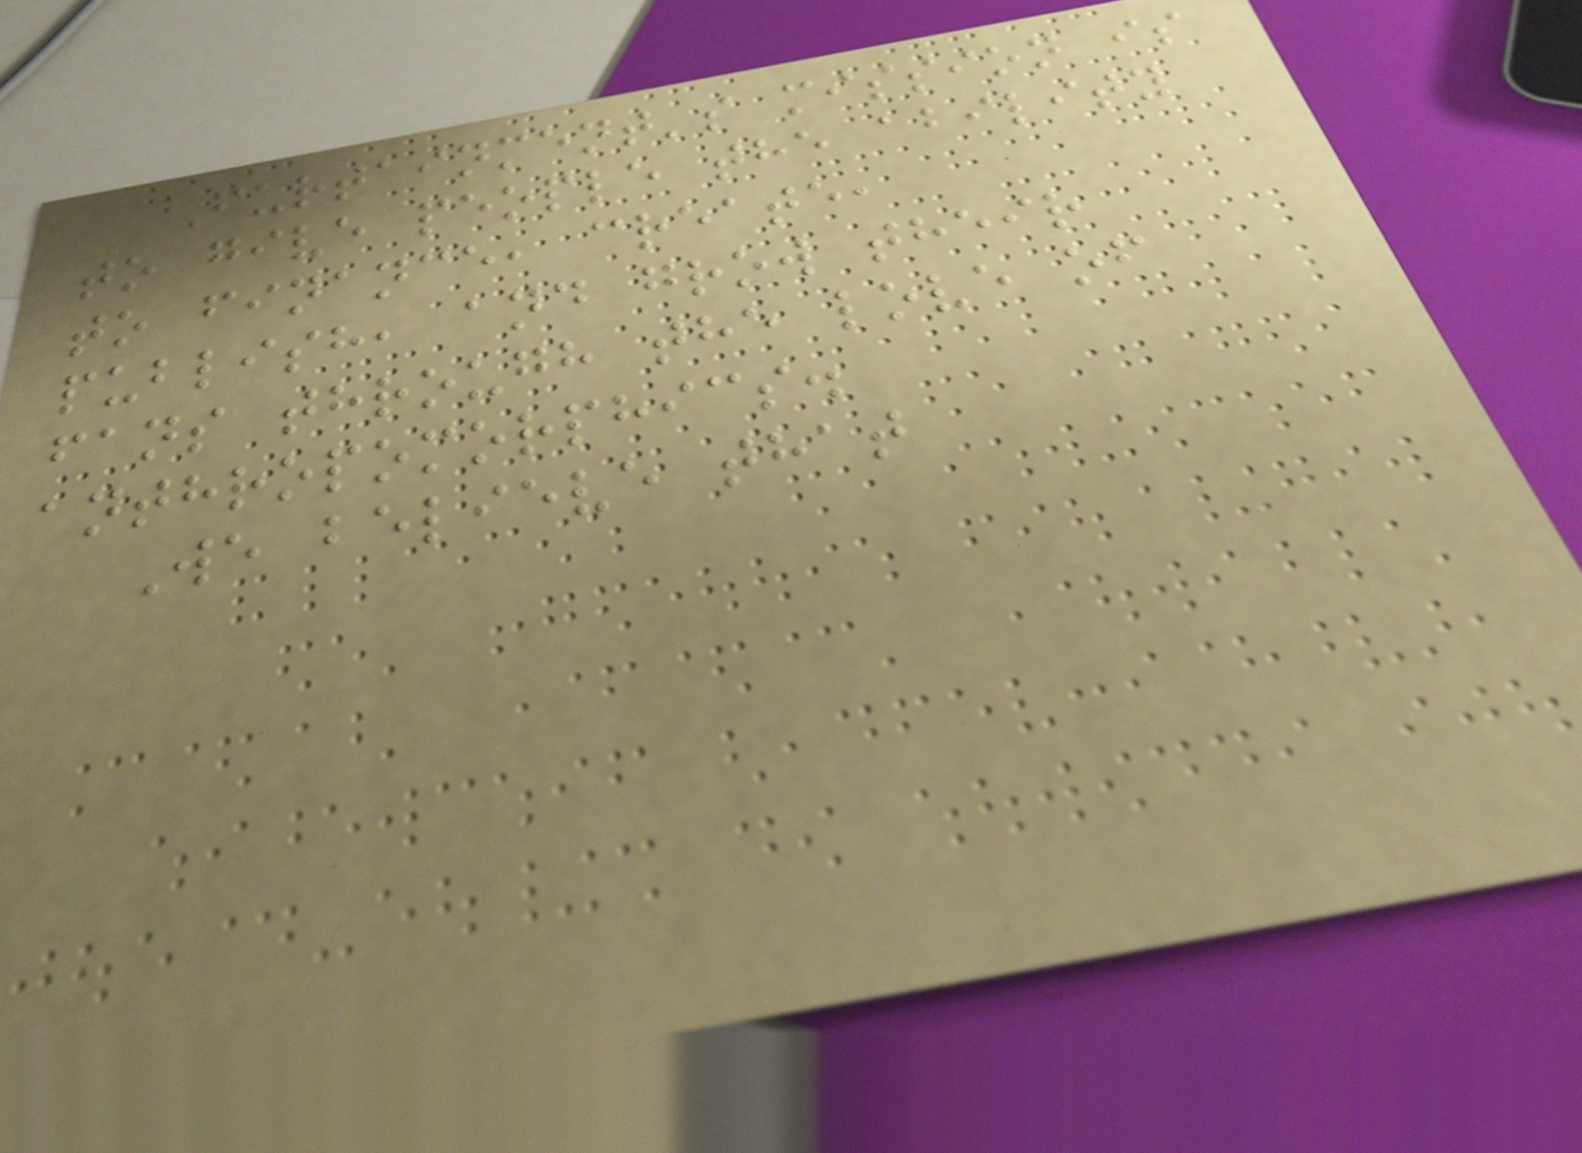Furtainment's mission is
to give people the ability
to finance, create,
publish, and grow their
fans through the love of
anthropomorphics.
We believe that
